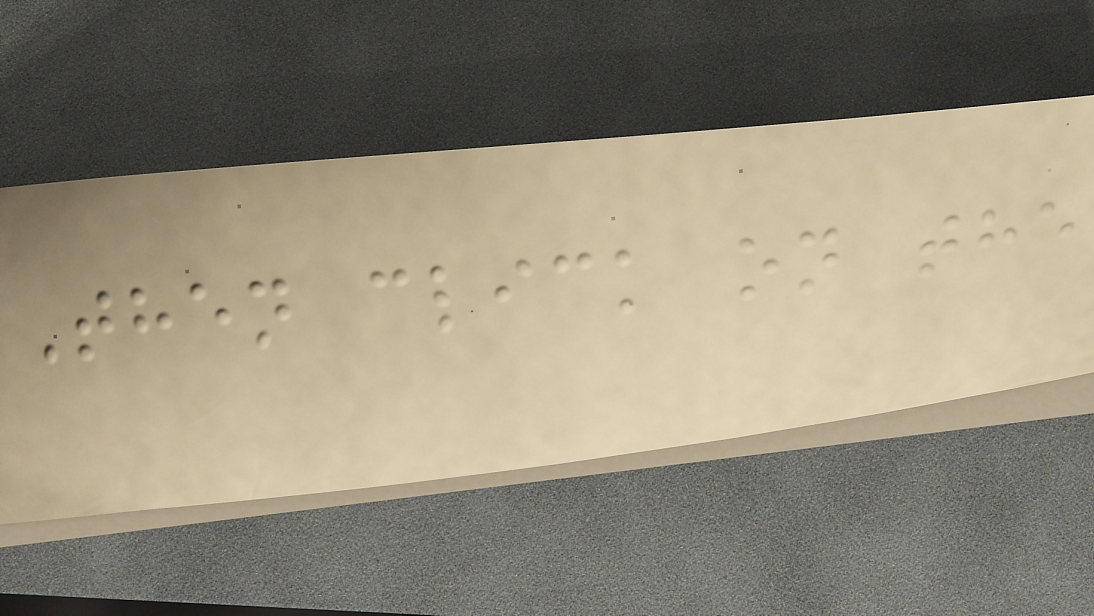Then click on the
